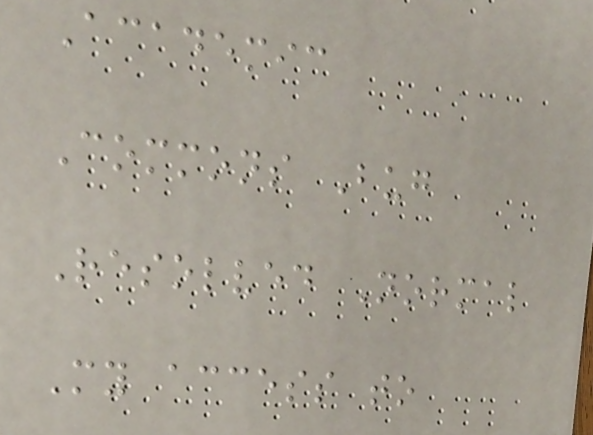Academic
Commons Bug
Resolved Normal
My access to
